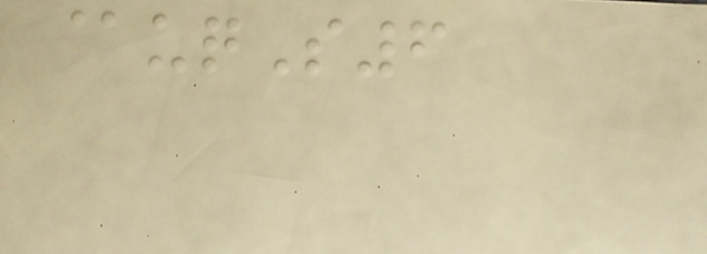@uqS6
